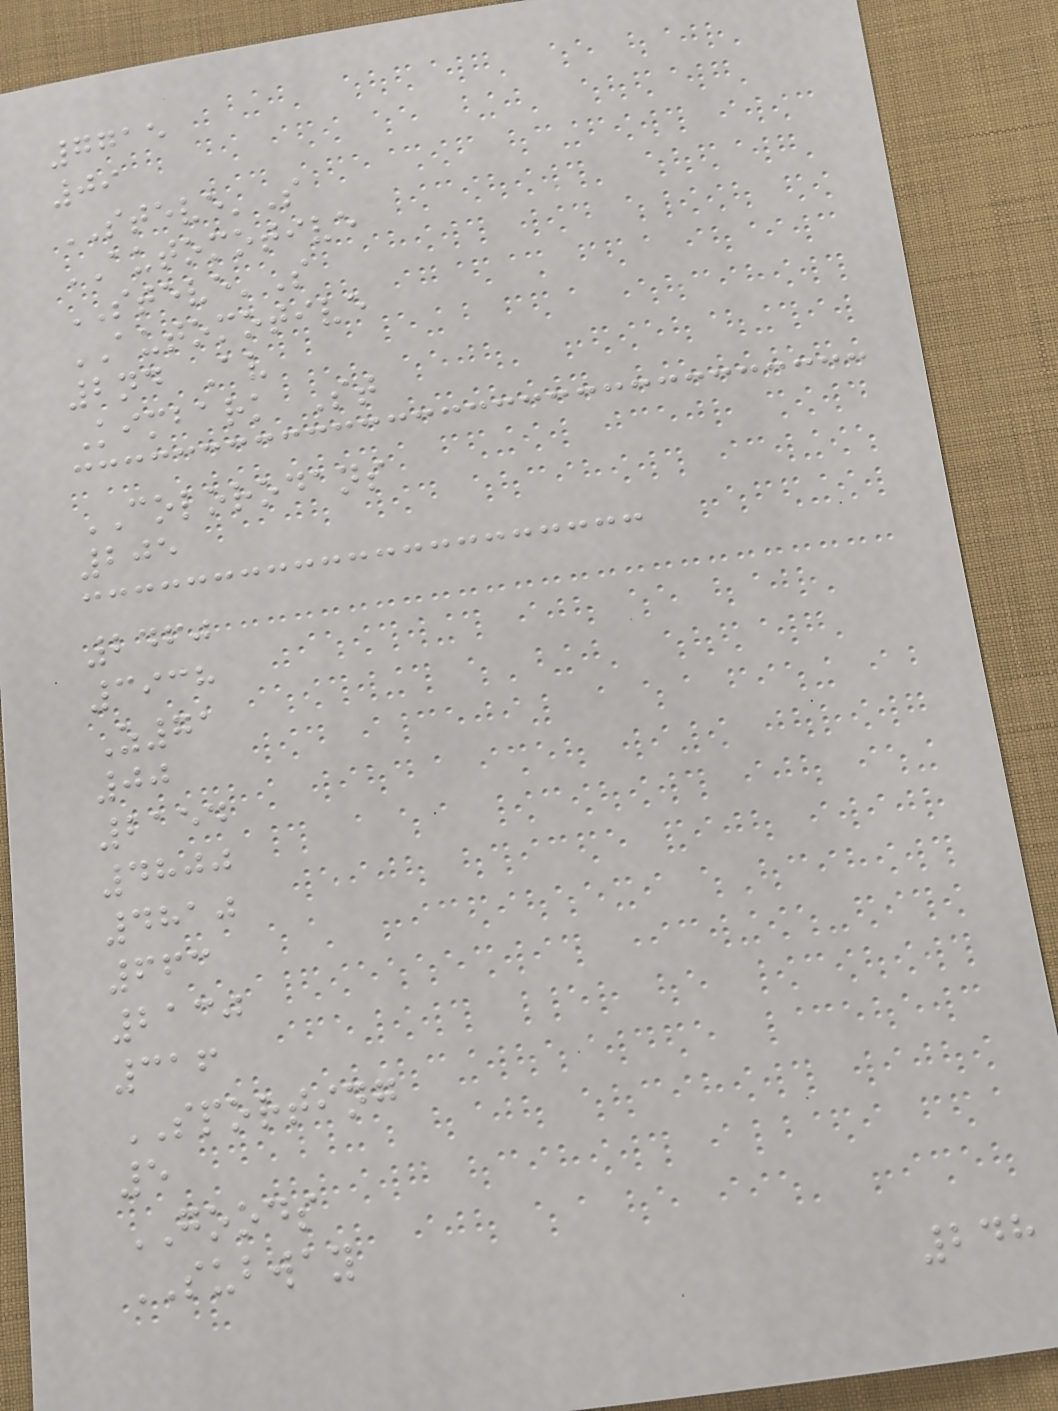7715
09
STEVE'S
AUTOMOTIVE
STEVE'S
AUTOMOTIVE
2nd Av
Kimbark St
COLORODANS
205
2460
3938
Z71
00
2154
4800
4810
663
2130
316
SPORTING
5
GOODS
SUBWAY
248
